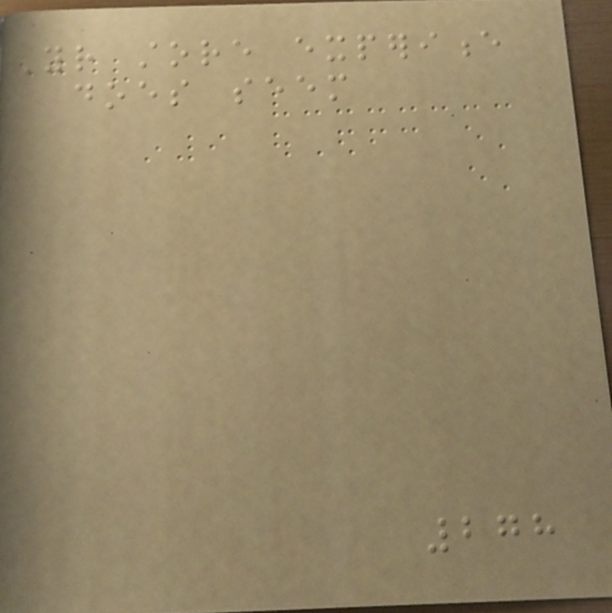Your store experience
does seem
278
